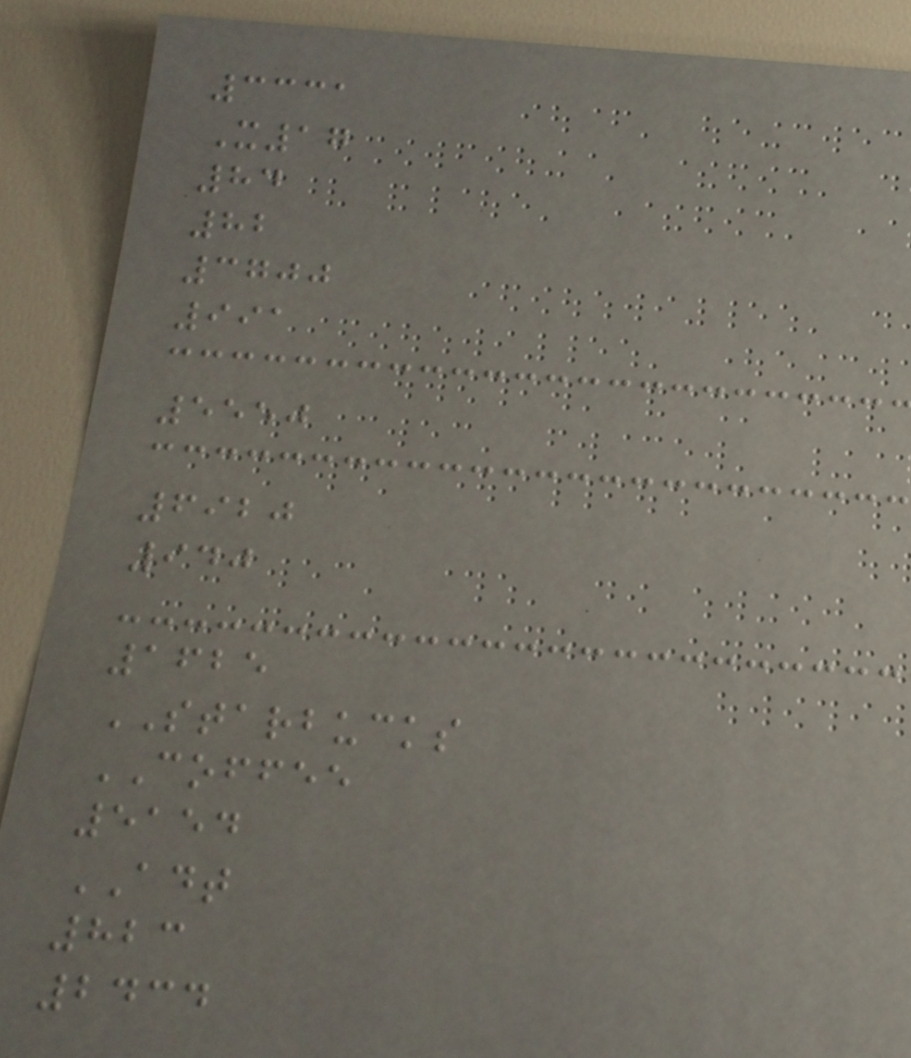3331
X17
84
82
3700
991
5550
6920
940
1625
STARBUCKS
COFFEE
5154
ADT
823
2434
